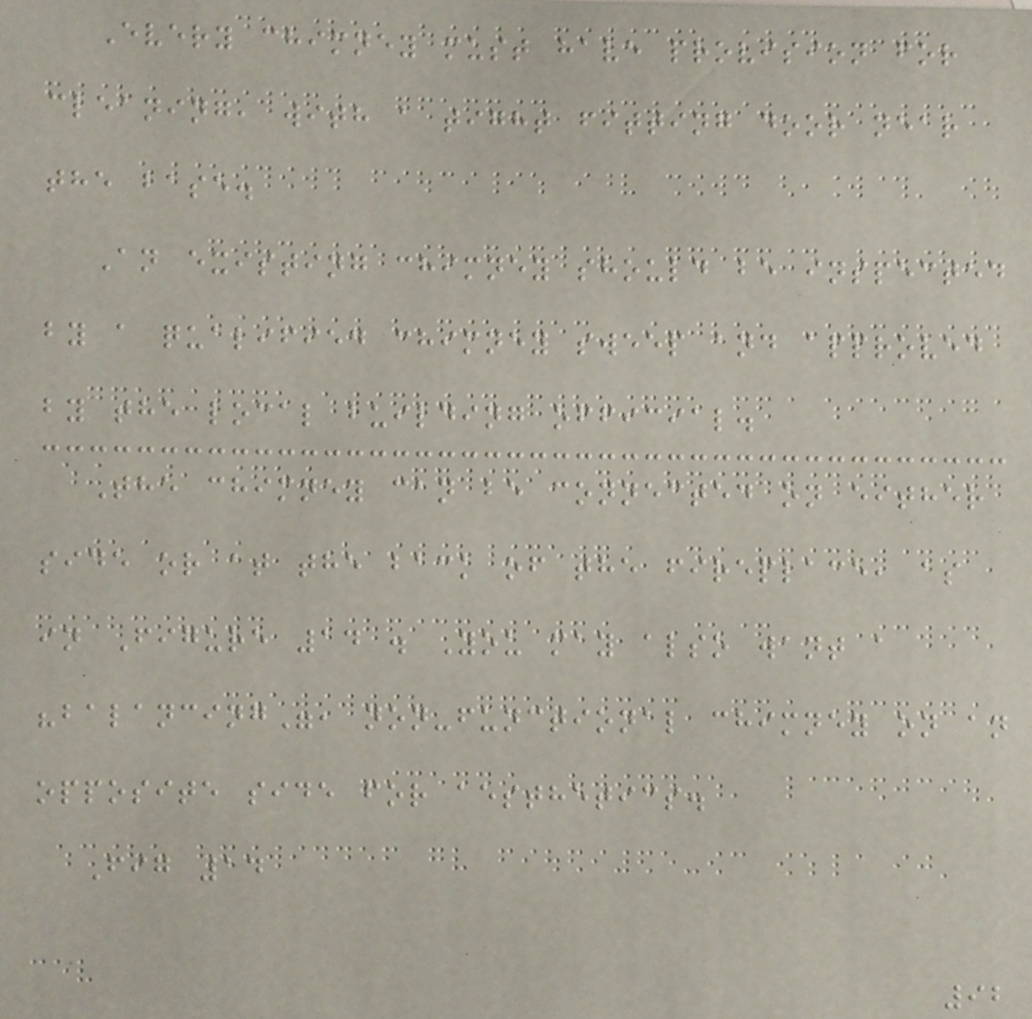Every chimney must have provision for
cleaning, with a tight fitting door near
the base.
An existing chimney should be inspected
by a qualified chimney sweep and approved
by the local building official.
The chimney can be connected on either
side or at the back of the fireplace, as
in Figure 14 . You may also want a
"balancing", non-functional chimney on an
opposite side for aesthetics.
Fig 14
92
